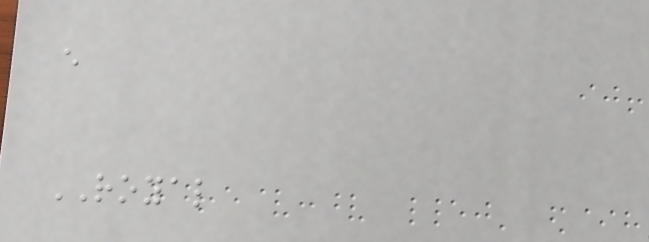e
ROYAL
